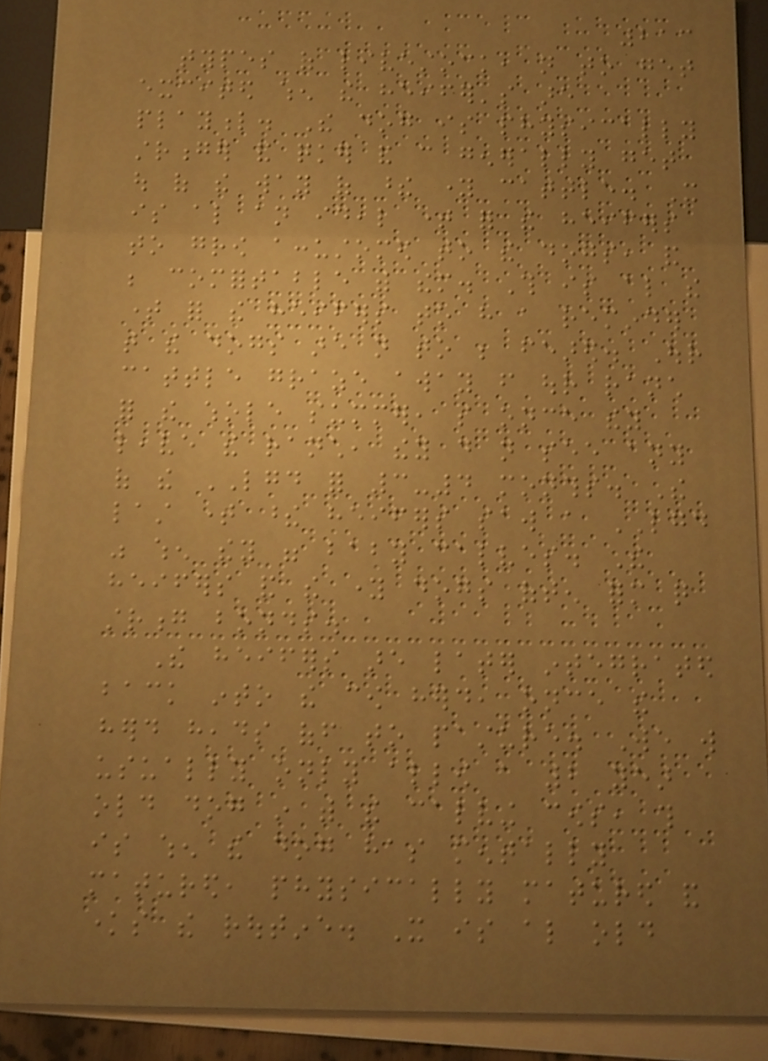213
types of livestock, not to get
excited when the heifer's are
playful. The dog is physically
stronger and quicker and can generally get
out of the way of these young cattle. It
is also an ideal time for the heifers
to grow accustomed to the dogs, and
be comfortable with them. This is also the
time for the heifers to have a reminder
that the dogs are not to be feared. Our
cattle graze away from our ranch
for the whole summer, so once they
leave the ranch, they do not see any
of the LGD for 3-4 months. The
last time these heifers saw a LGD
was when they were baby calves. The
heifers and the young dogs often form quite
strong bonds.
The heifers are later integrated
back into the cow herd, once the
herd heads off to pasture. We will
usually only allow a 2 year
old dog in with the calving cows, this
is when the dog has mentally
matured, physically matured and
knows the routine. It is also old
